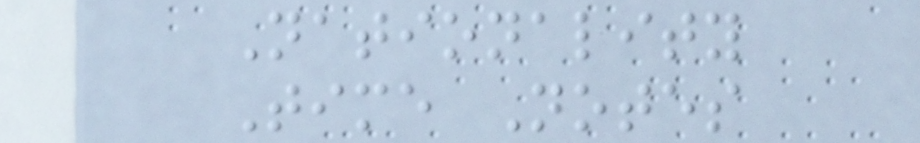Nationality
Time Notes
